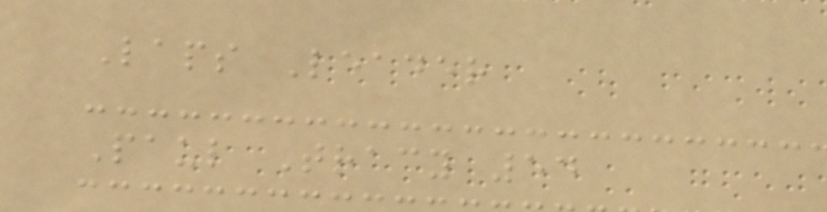Laps Leader
Paul Tracy 54
